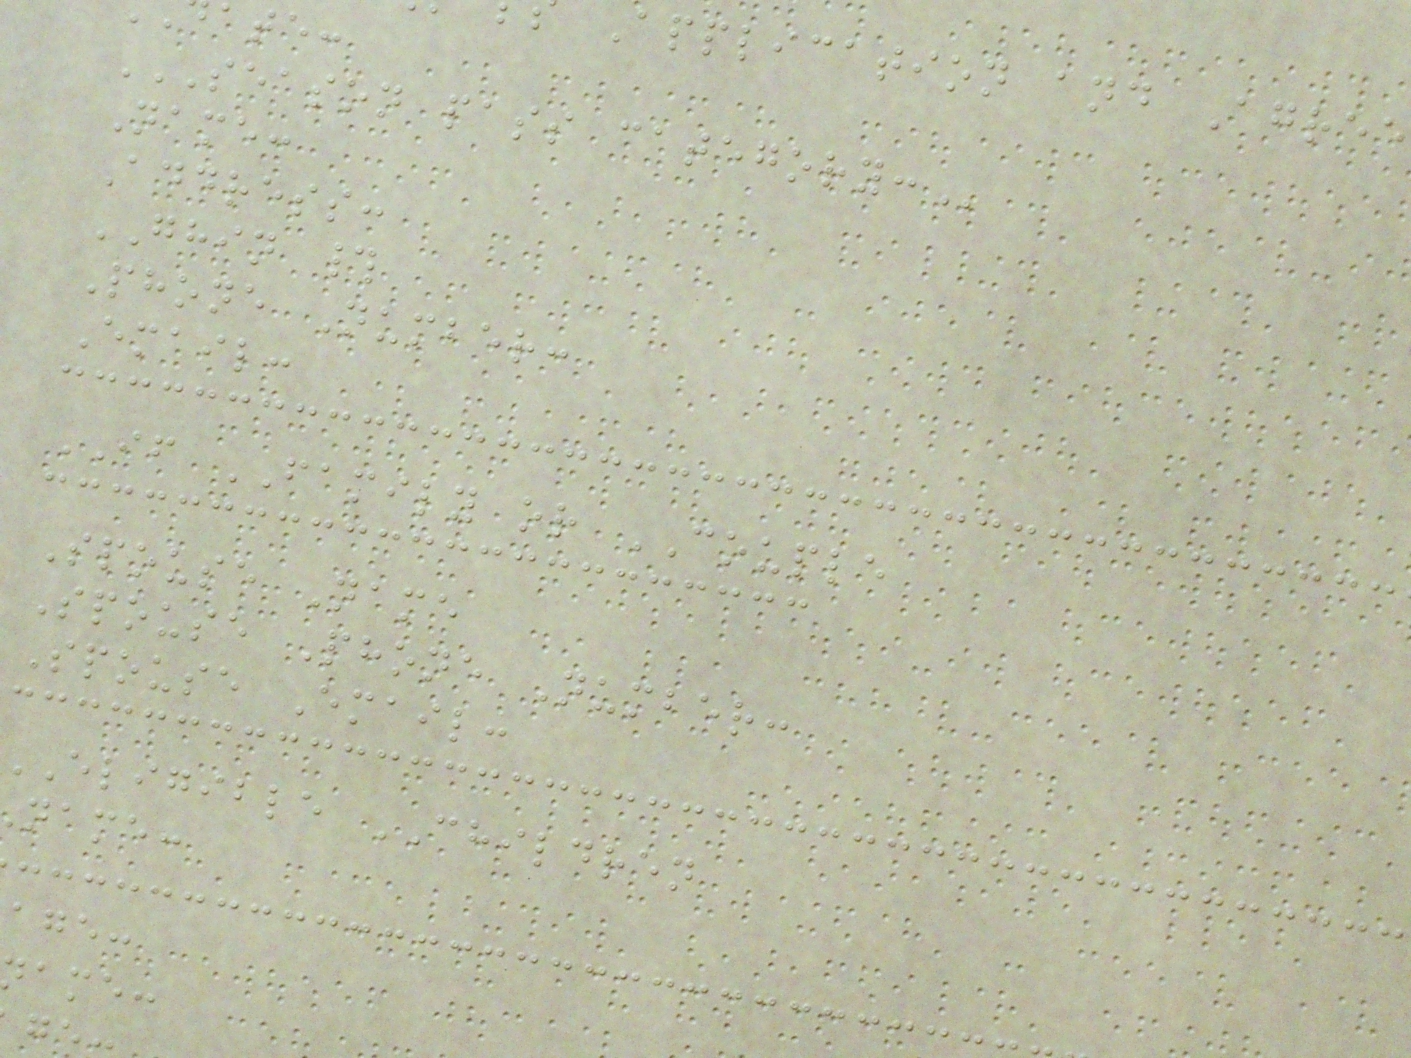Application and Agree
ate:
SEASON PASS CATEGORY:
Name:
Address:
GHIN #
Phone Number:
Email:
IF FAMILY or COUPLE
Spouse Name
Spouse Phone Number:
Spouse Email:
eligible CHILDREN
name:
age:
ame:
